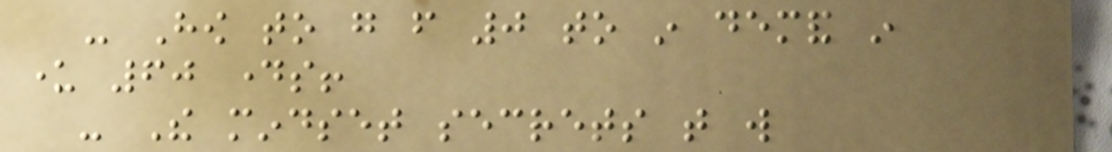- How to go from 0 to in demand in
under 60 days!
- The mindset secrets that will
